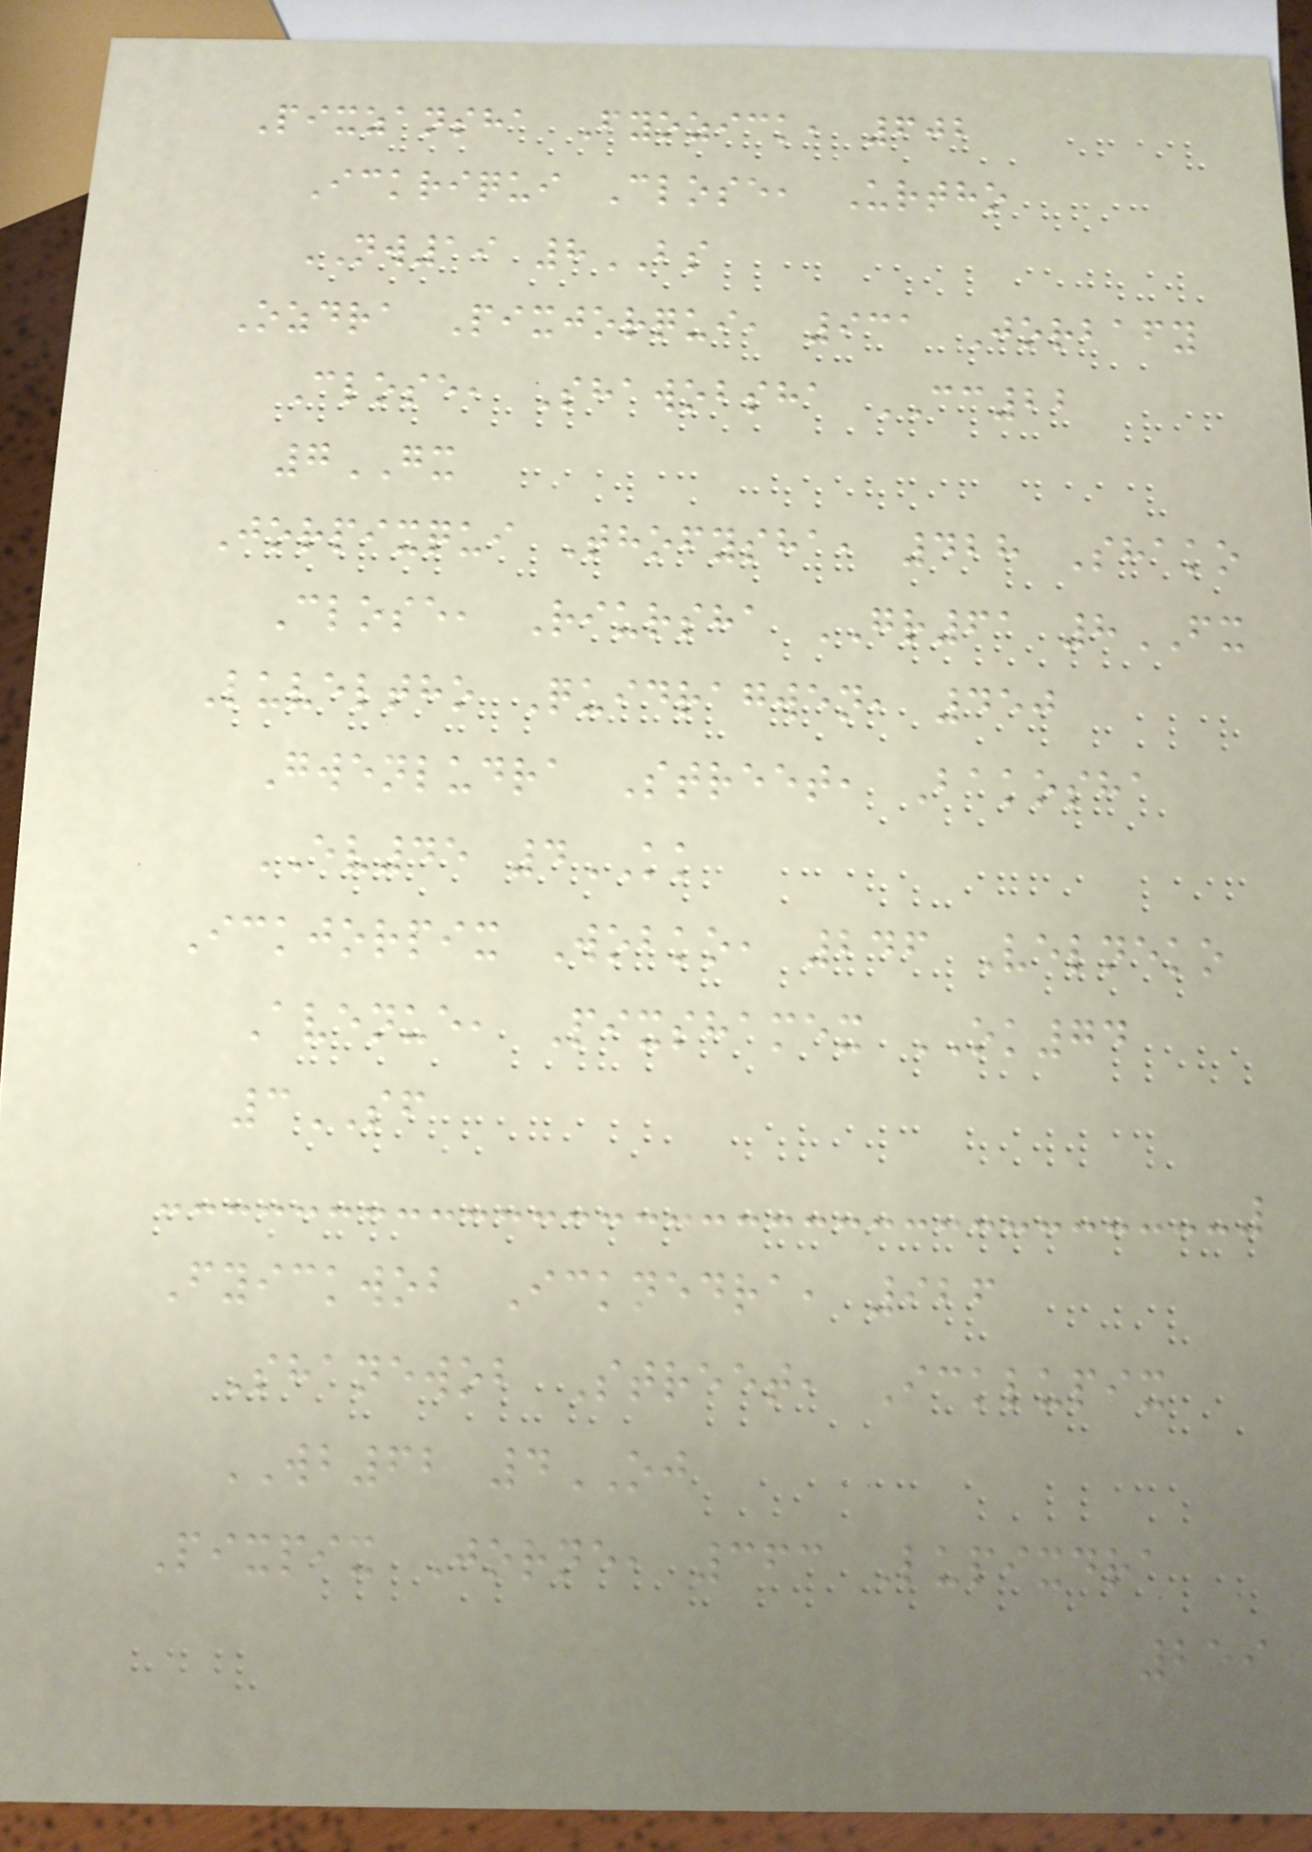Pixzansha Fyozick, 602
Ickriqui Close, Urtho
NW19 8BS
Ozdra Pixjorqui, 931 Jorbafy
Close, Shawobsha CC22
7GX
Jorpixqui Thofysha, 428 Shako
Close, Riursha GR61 8FX
Luveltho Quidragwen, 450
Gwenludra Street, Bakosha
EV45 4KK
Ickjorpix Wobko, 246 Velneko
Avenue, Pixshamex OK74
3SF
Fyickwob Icknedra, 926
Shanewob Street, Icklupix
WB62 4OJ
Pixpix Jorne, 363 Lupixdra
259
